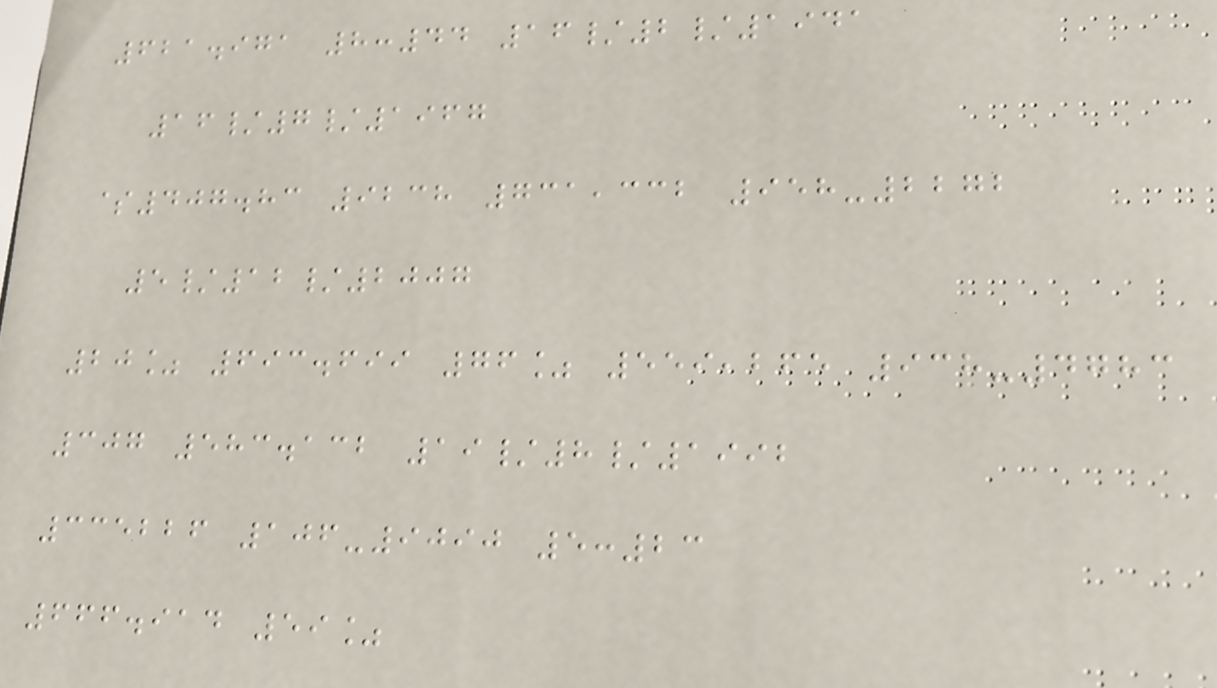621.971 8:44 16/2/1941
16/7/1967
$407.83 9238 731,332 958-2272
5/12/2007
20% 693.699 76% 559,265 938-4783
307 583.132 19/8/1992
335226 106-9090 5:23
666.914 59%
